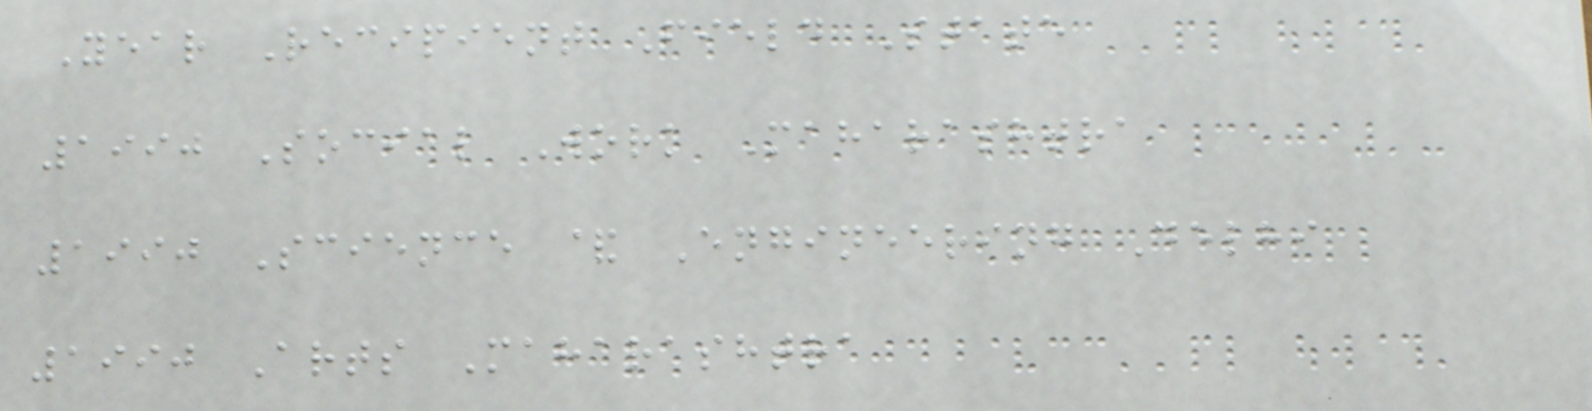Year Recipient Field State
1990 Social Work Maharashtra
1990 Science & Engineering Delhi
1990 Arts Maharashtra
